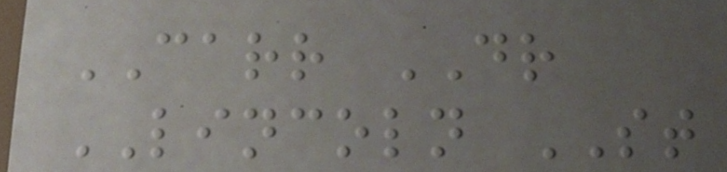CARR DR
LINCOLN ST
